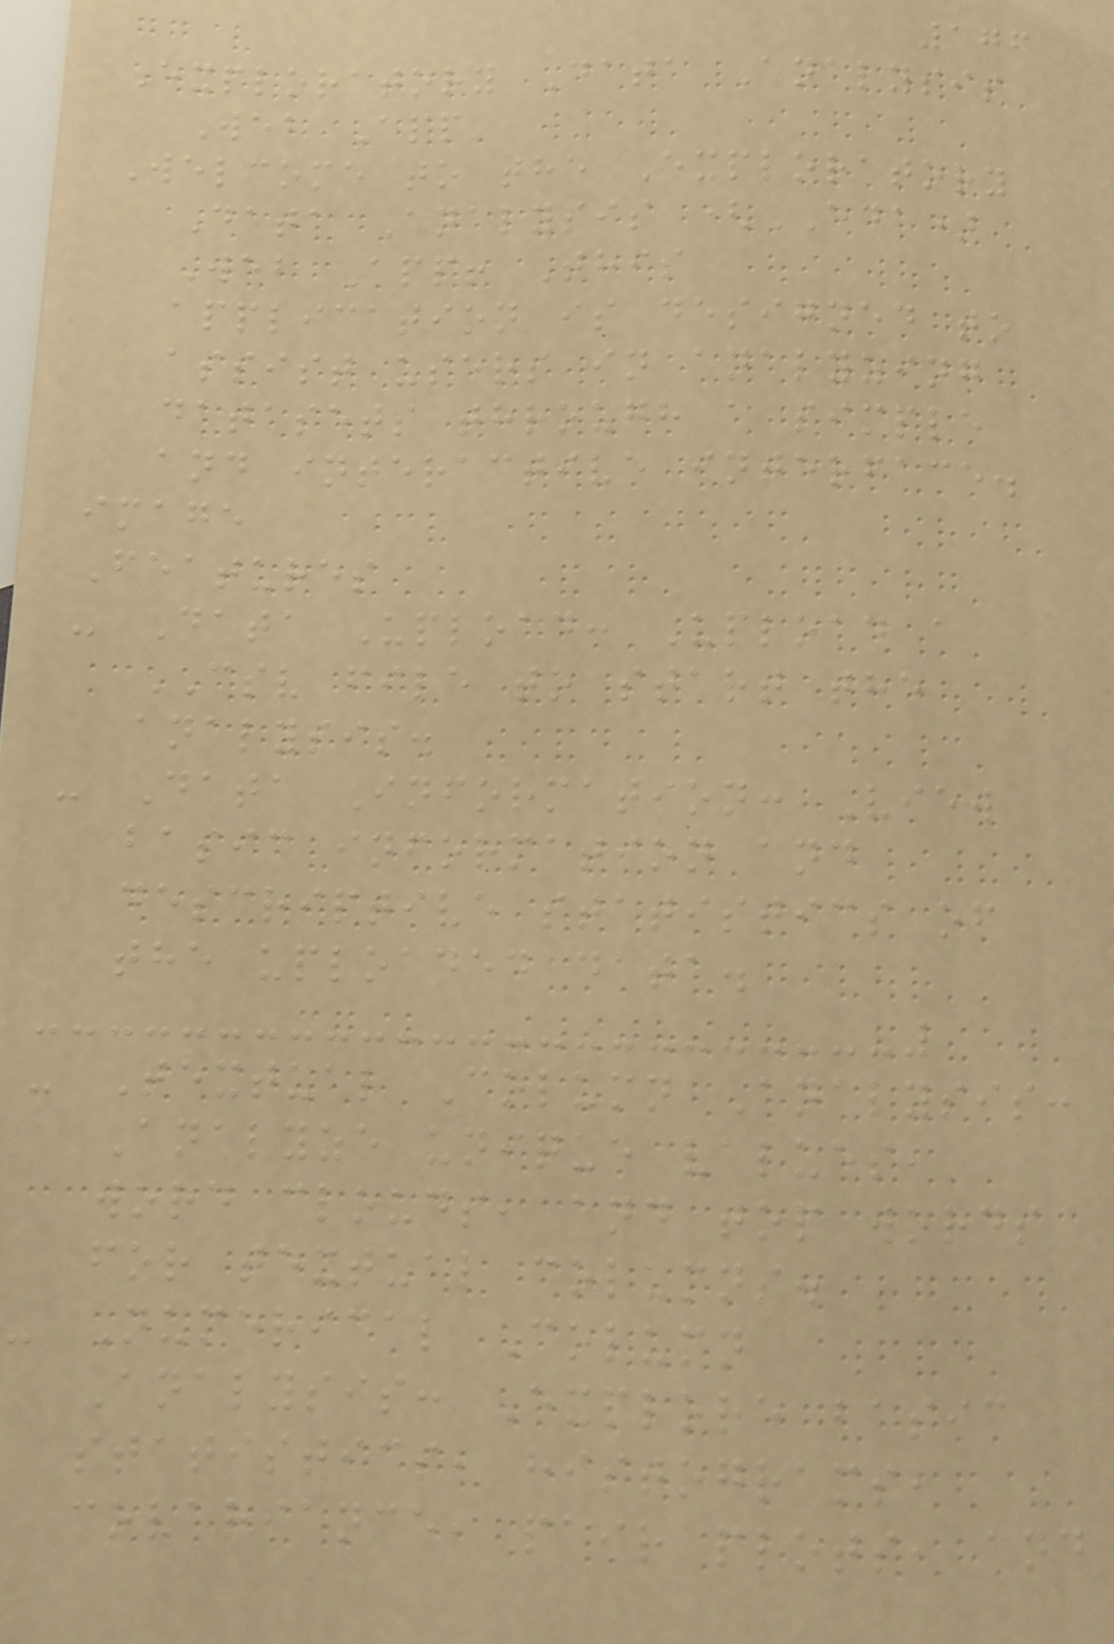176
Exploratory Data Analysis
Web App
Welcome to the Exploratory
Data Analysis (EDA)
Web App! This
application is designed to
assist users in analyzing
datasets through a simple
and interactive interface.
image
Features
- Data Upload: Upload a
CSV file to start the
analysis.
- Data Information: View
basic information and
descriptive statistics of
the uploaded data.
- Textual Column Analysis:
Analyze unique values,
word clouds, and top words
for textual columns.
- Numerical Column
Analysis: Explore basic
statistics, histograms,
covariance, pair plots, and
